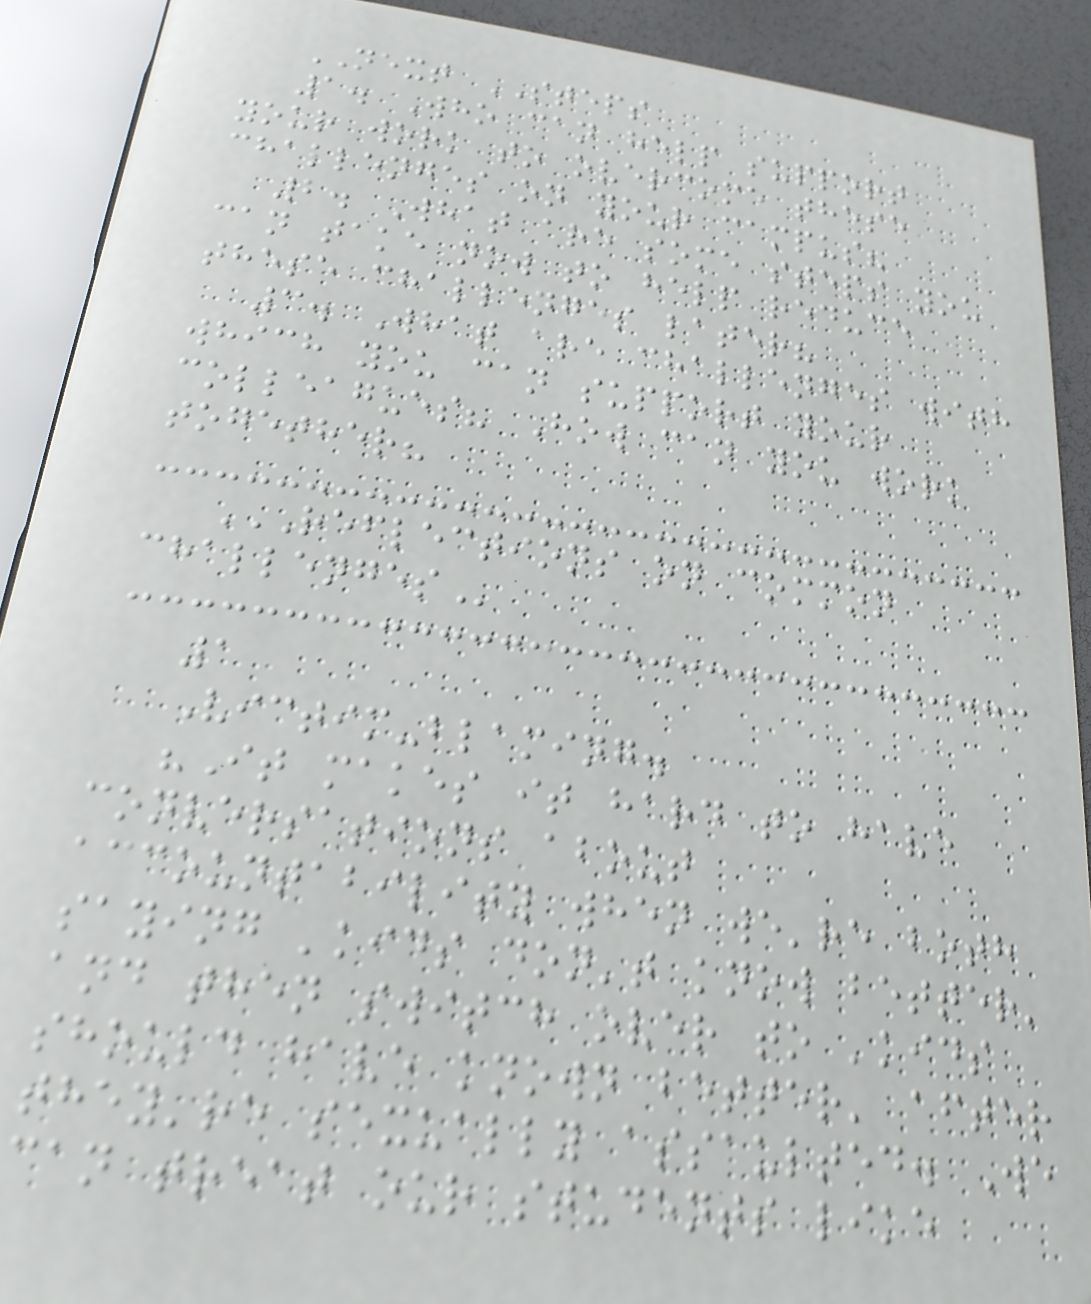NEXT STEPS
1. Who can help support
your work to overcome these
challenges on your campus?
2. What are some steps you
can take now to help reduce
these challenges later?
3. What are challenges with
which you can support your
colleagues? How can you work
together?
REFLECTIONS ON COMMON
CHALLENGES
1
Victim-blaming.
"It makes it hard to have
conversations about
accountability when we're both
saying 'kids don't know better'
and then switch over to 'kids
should have known better' after
they're sexually assaulted. We
can treat our students like
